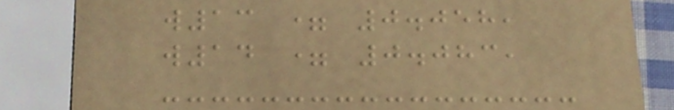w13 = 0.058,
w14 = 0.083,
